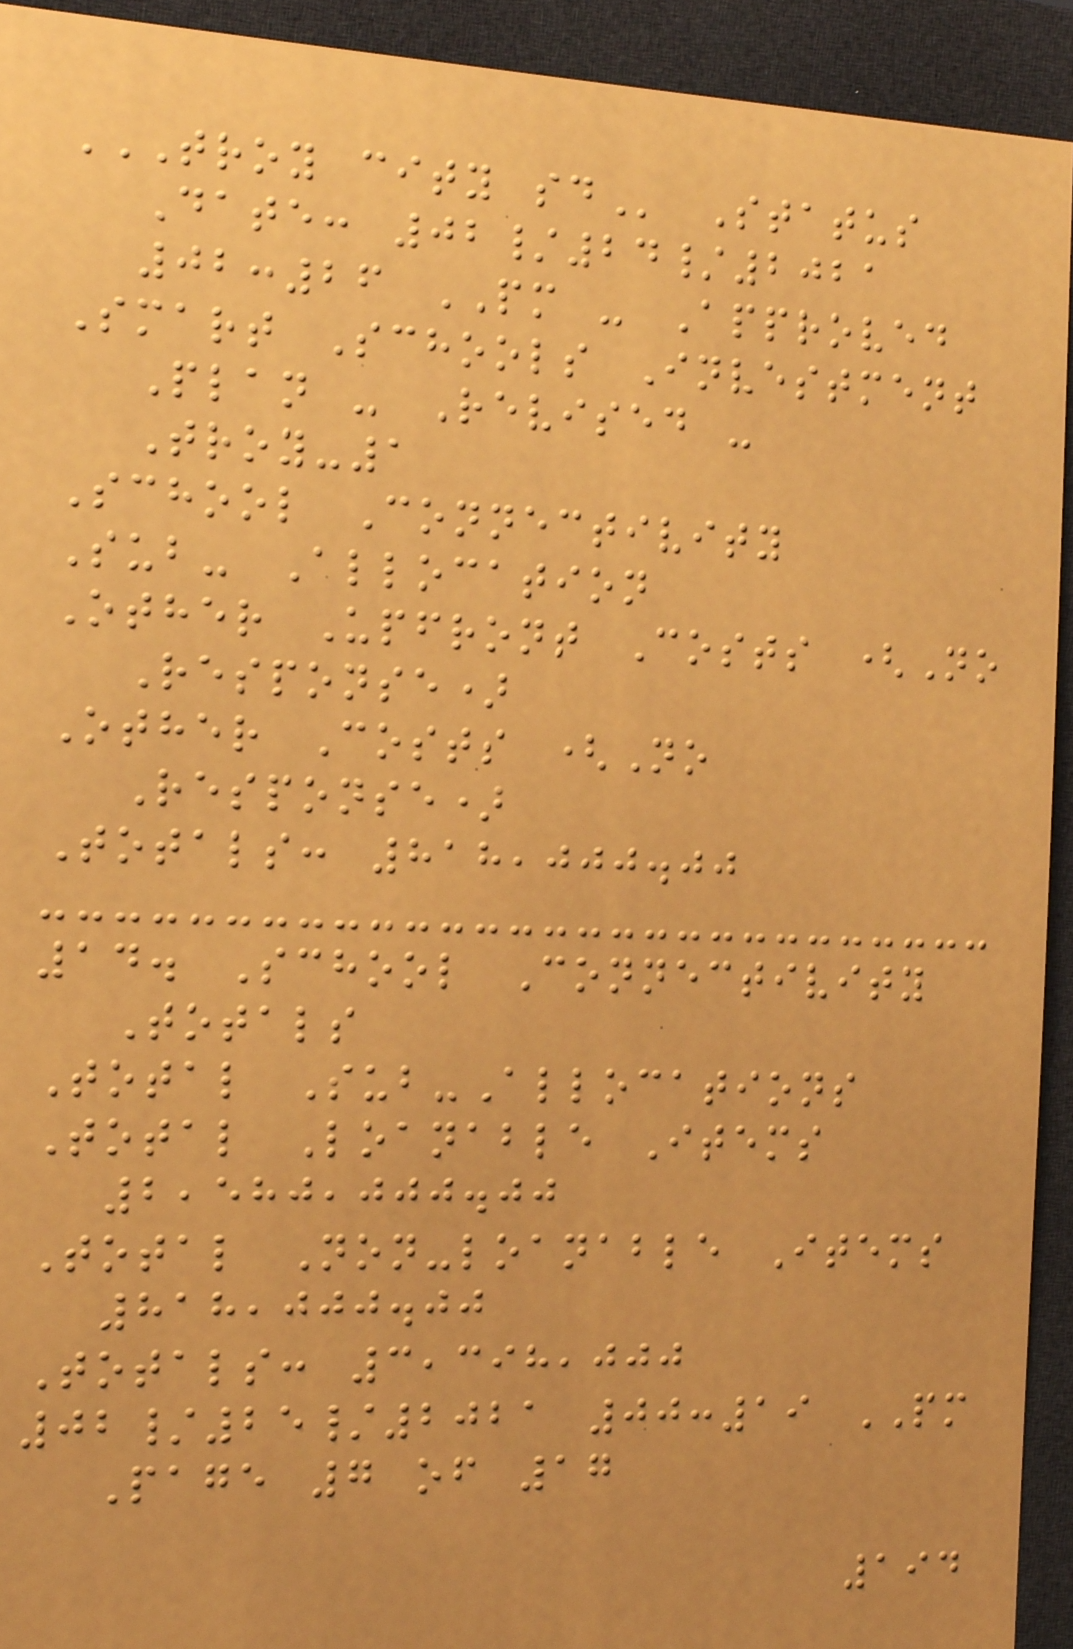TROY CITY SD Status
Date: 02/24/2021
02:26 PM - Approved
Smart Schools Investment
Plan - Revised -
Troy-1
School Connectivity
Sub- Allocation
Other Upfront Costs (No
Response)
Other Costs (No
Response)
Totals: 818,000.00
14. School Connectivity
Totals
Total Sub-Allocations
Total Loanable Items
2,580,000.00
Total Non-loanable Items
818,000.00
Totals: 3,398,000
02/25/2021 00:19 PM
Page 7 of 17
194
